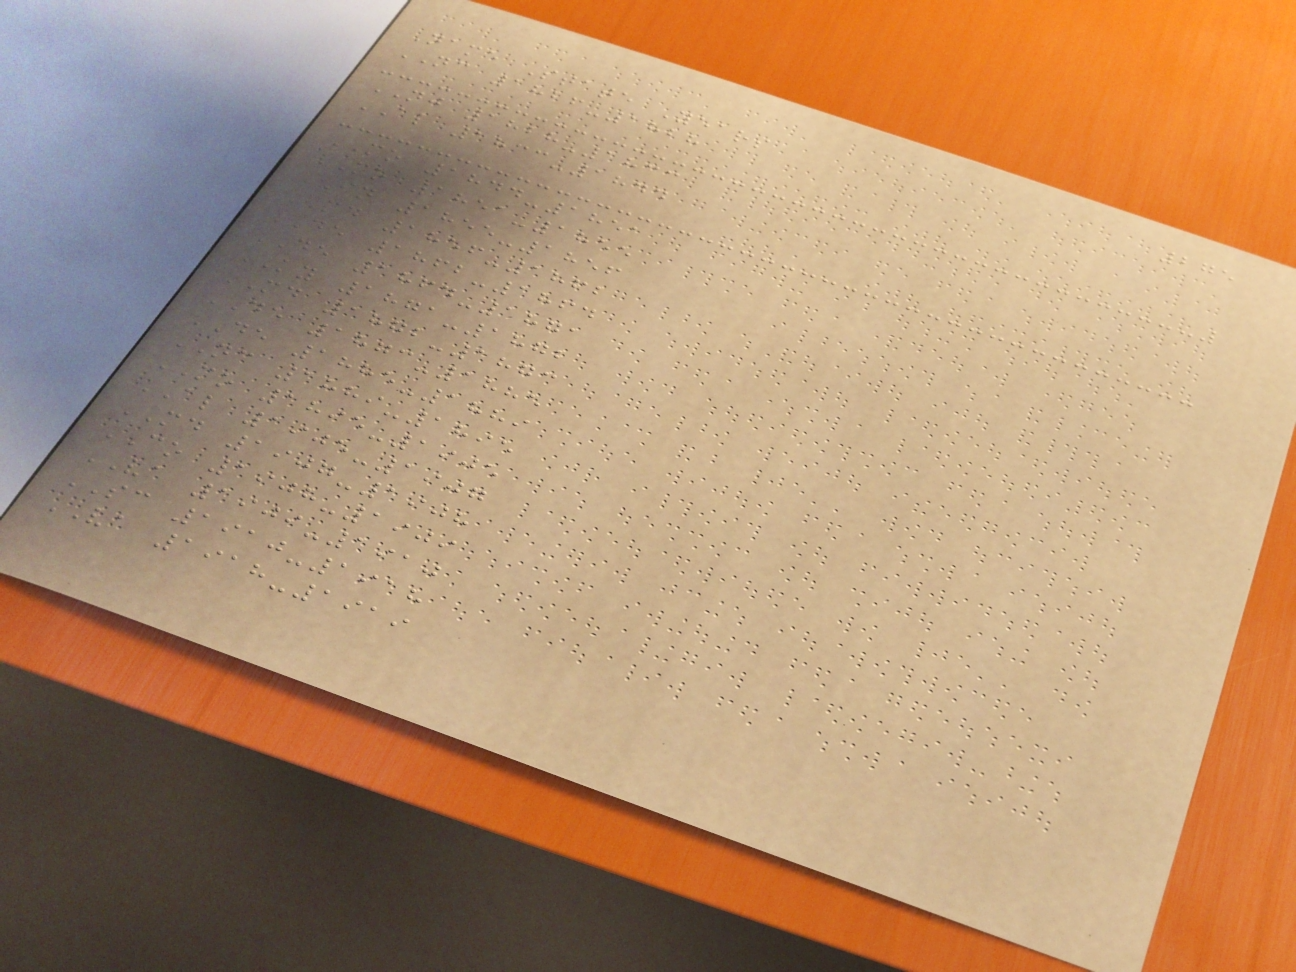275
Name State Years
NC 1826-1828
NJ 1828-1833
AL 1833-1844
MO 1844-1851
MO 1851-1855
IN 1855-1856
MD 1856-1862
DE 1862-1864
DE 1864-1871
KY 1871-1872
MD 1872-1873
DE 1873-1885
DE 1885-1889
NC 1889-1895
MO 1895-1905
AL 1905-1907
MD 1907-1908
CO 1908-1909
VA 1909-1910
SC 1910-1918
VA 1918-1919
